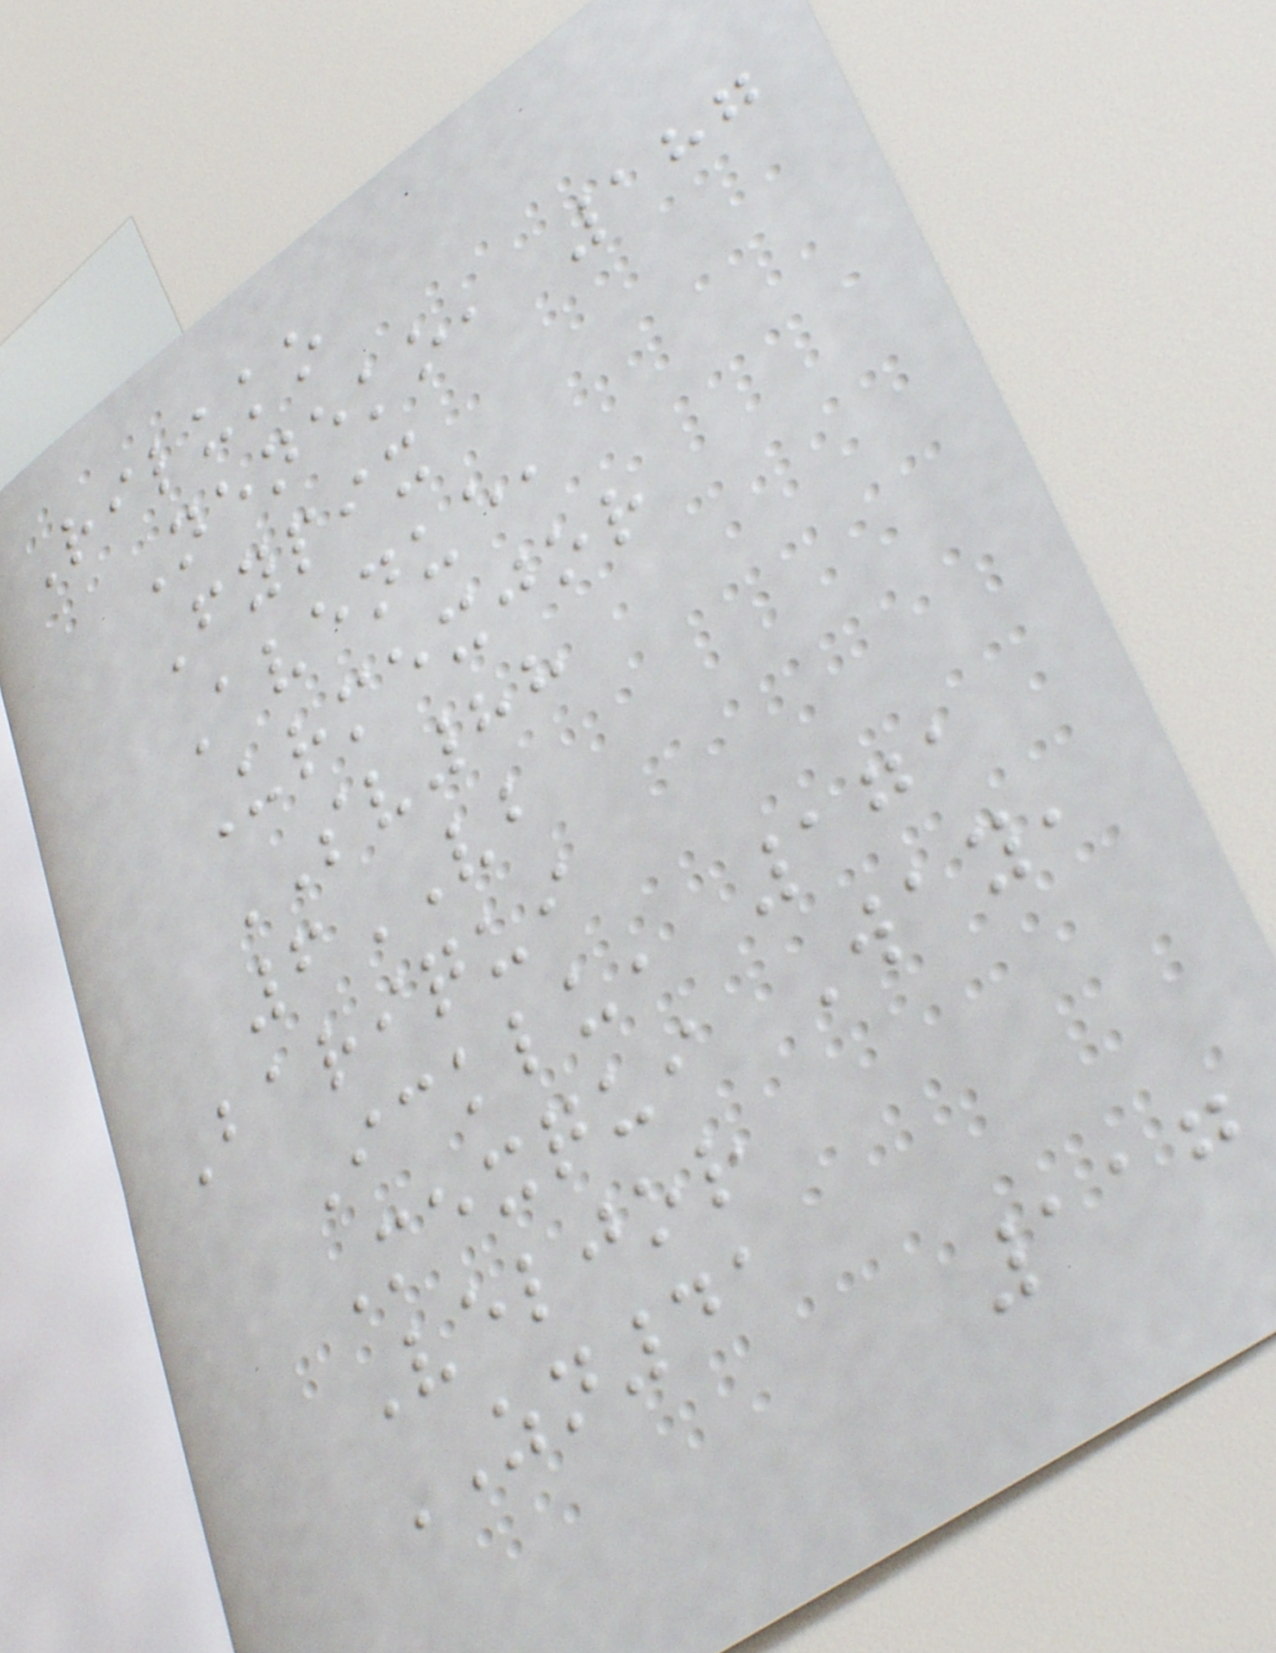Riluko
Neneko, 187
Fypix
Avenue,
Urmexjor
SV88
6VB
Bariqui
Icklu, 171
Mexqui Way,
Veljor
ZN41
117
